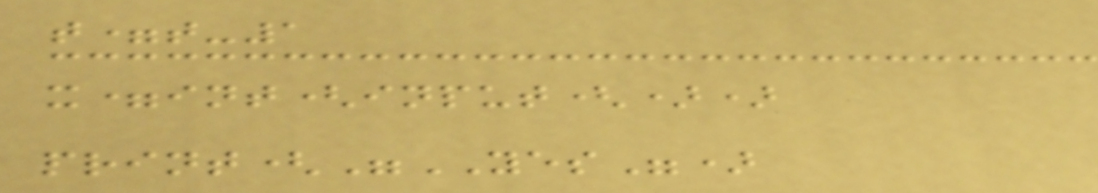t=t-1
x=int(input())
print("YES")
